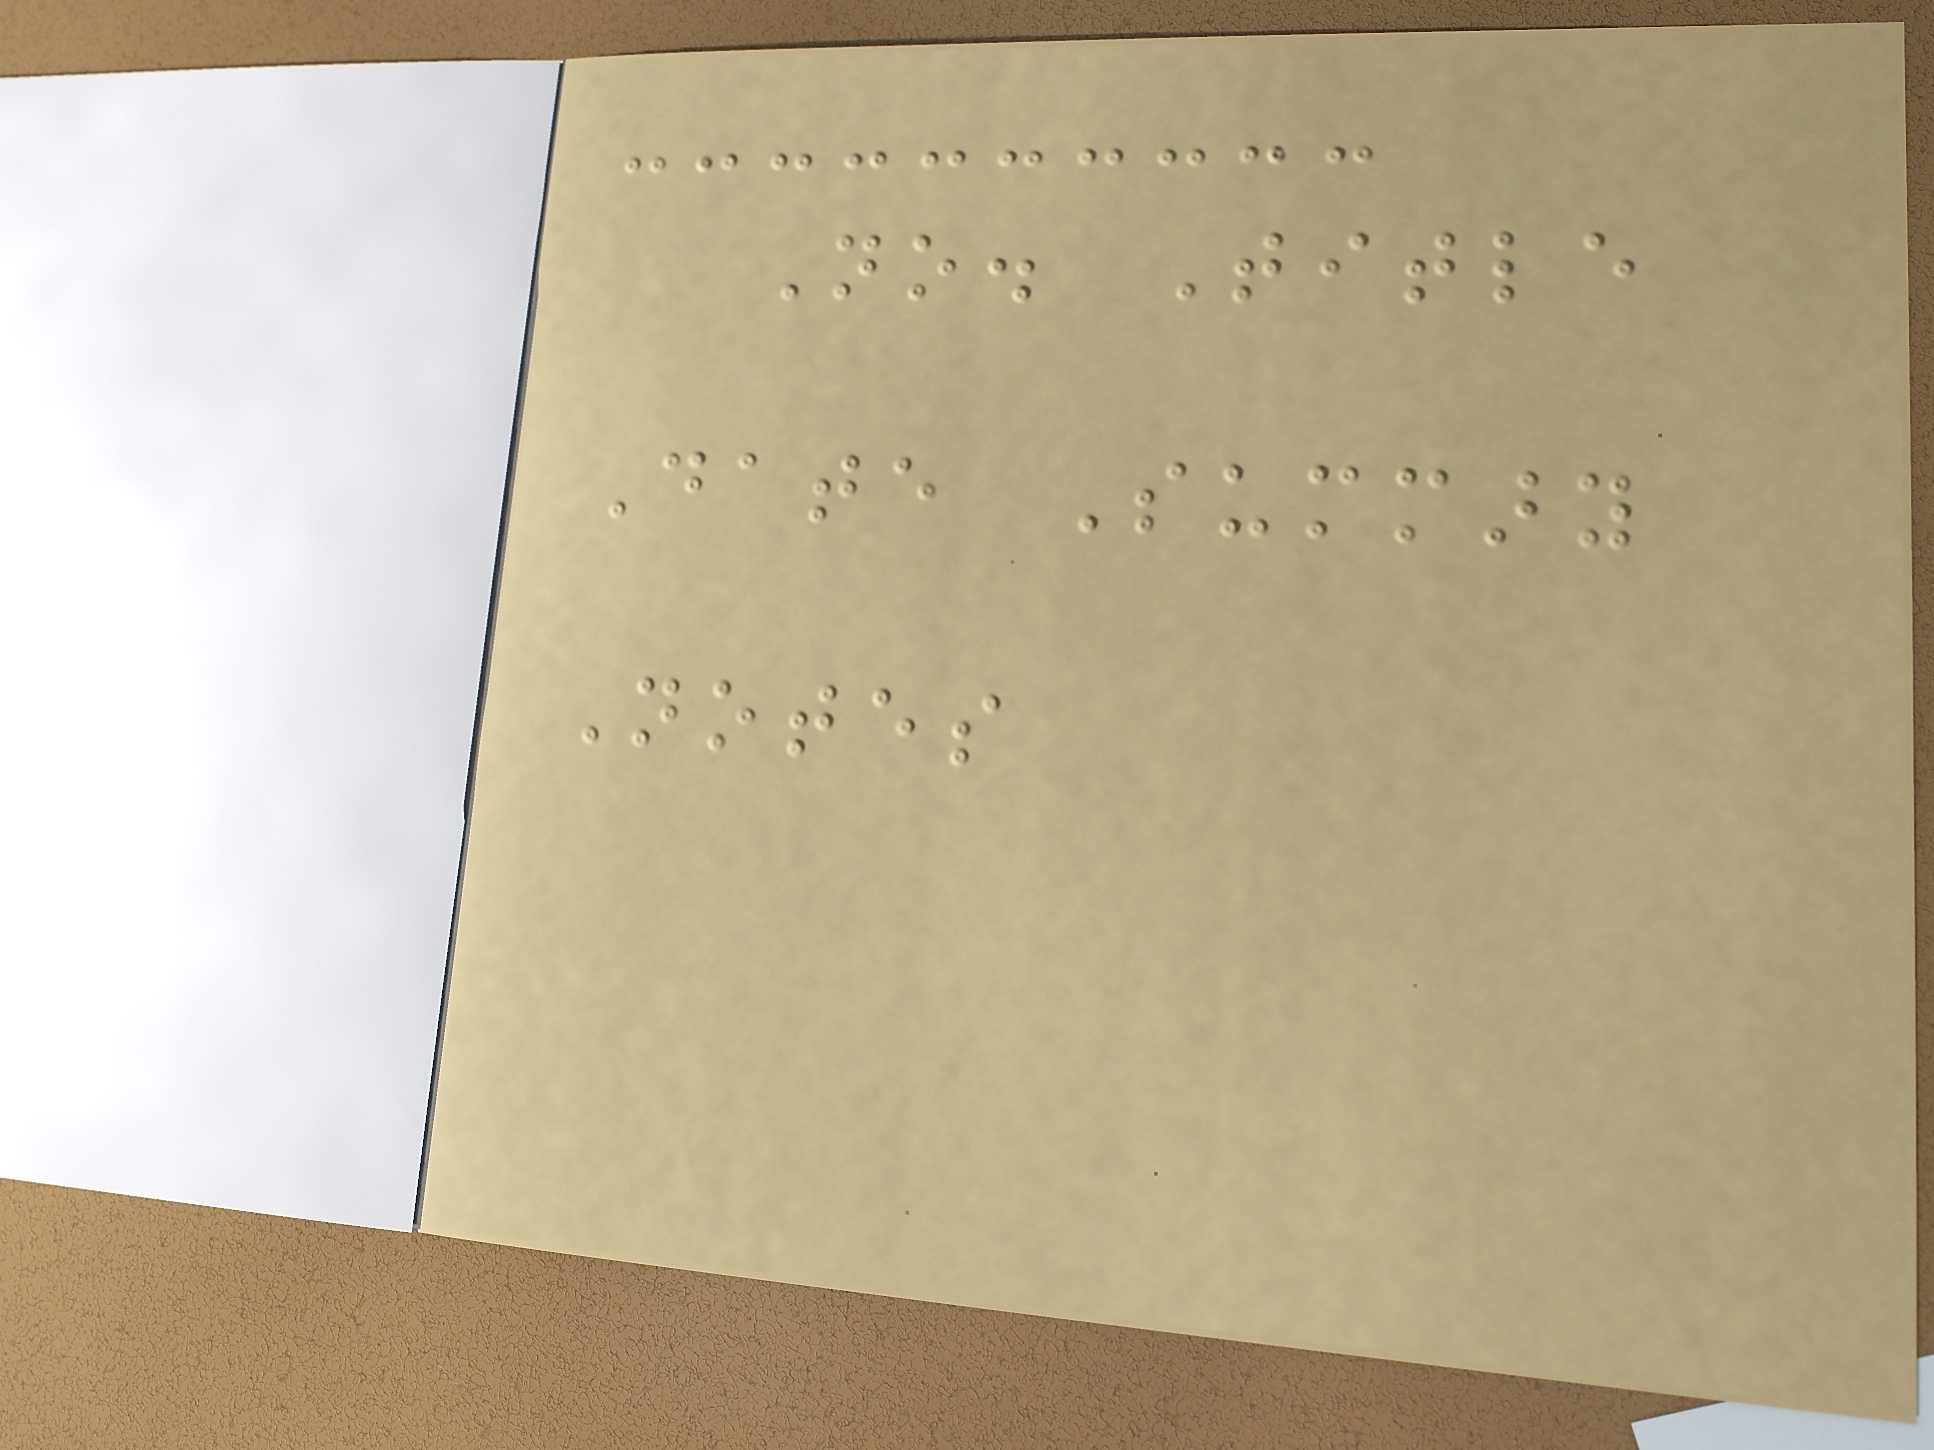No. Title
Date Summary
Notes
